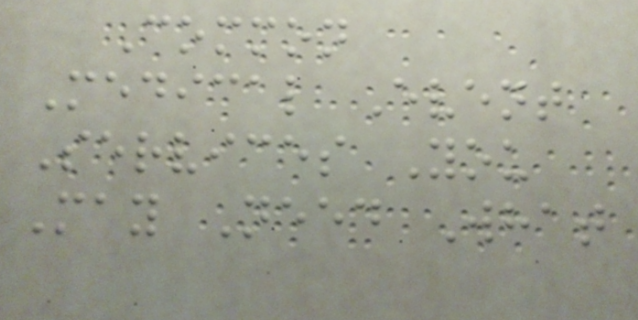Common
Medical Event
Services You
May Need What
